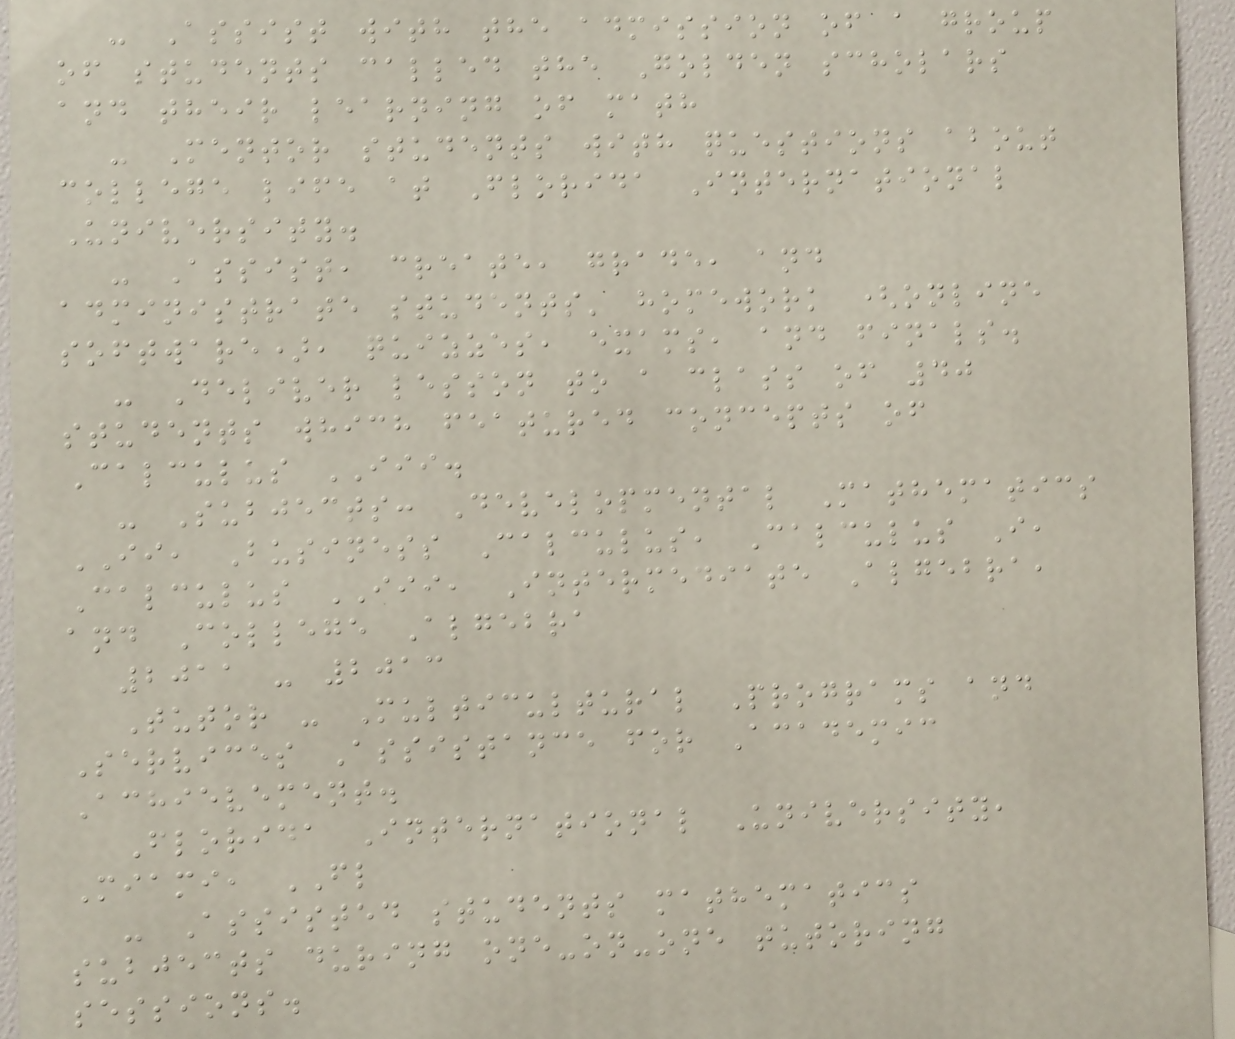- Assist with the admission of a group
of students called the Golden scholars
and their learning of math
- Mentor students with questions about
college life at Florida International
University.
- Assist, create, grade, and
administrate students' homework (online
software), quizzes, exams, and finals.
- Deliver lesson to a class of 40
students which featured concepts of
Calculus III.
- Subjects: Developmental Mathematics
II, Business Calculus, Calculus I,
Calculus III, Intermediate Algebra,
and College Algebra
2011 - 2013
Tutor - Multicultural Programs and
Services Assistance for Academic
Achievement.
Florida International University,
Miami, FL
- Assisted students mathematics
subjects during one-on-one tutoring
sessions.
